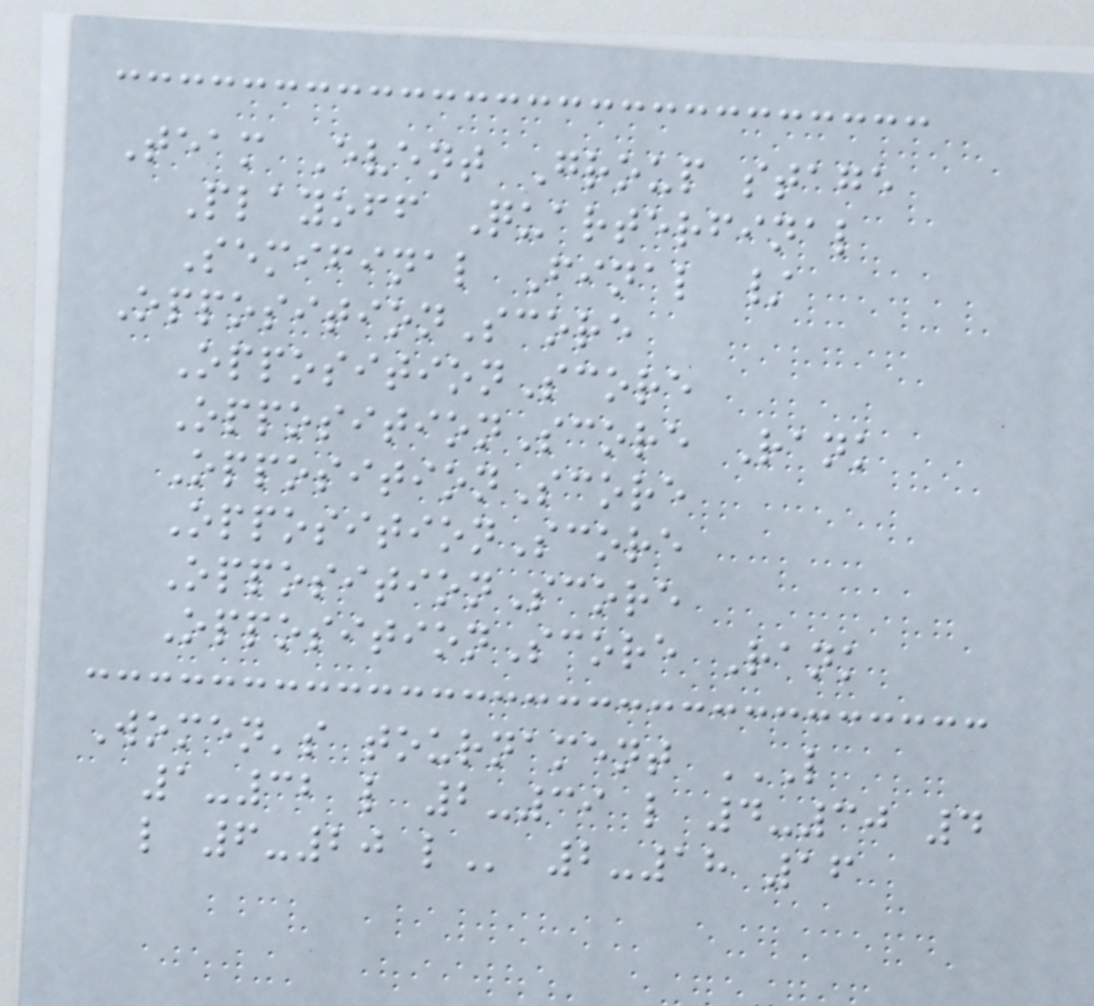Team Event Group stage
Playoff Quarterfinal
Semifinal Final /
OppositionScore
OppositionScore
OppositionScore Rank
OppositionScore
OppositionScore
OppositionScore
OppositionScore Rank
Women's tournament L
1-32 L 2-39 L 4-30 4
L 6-20 L 2-18 16
